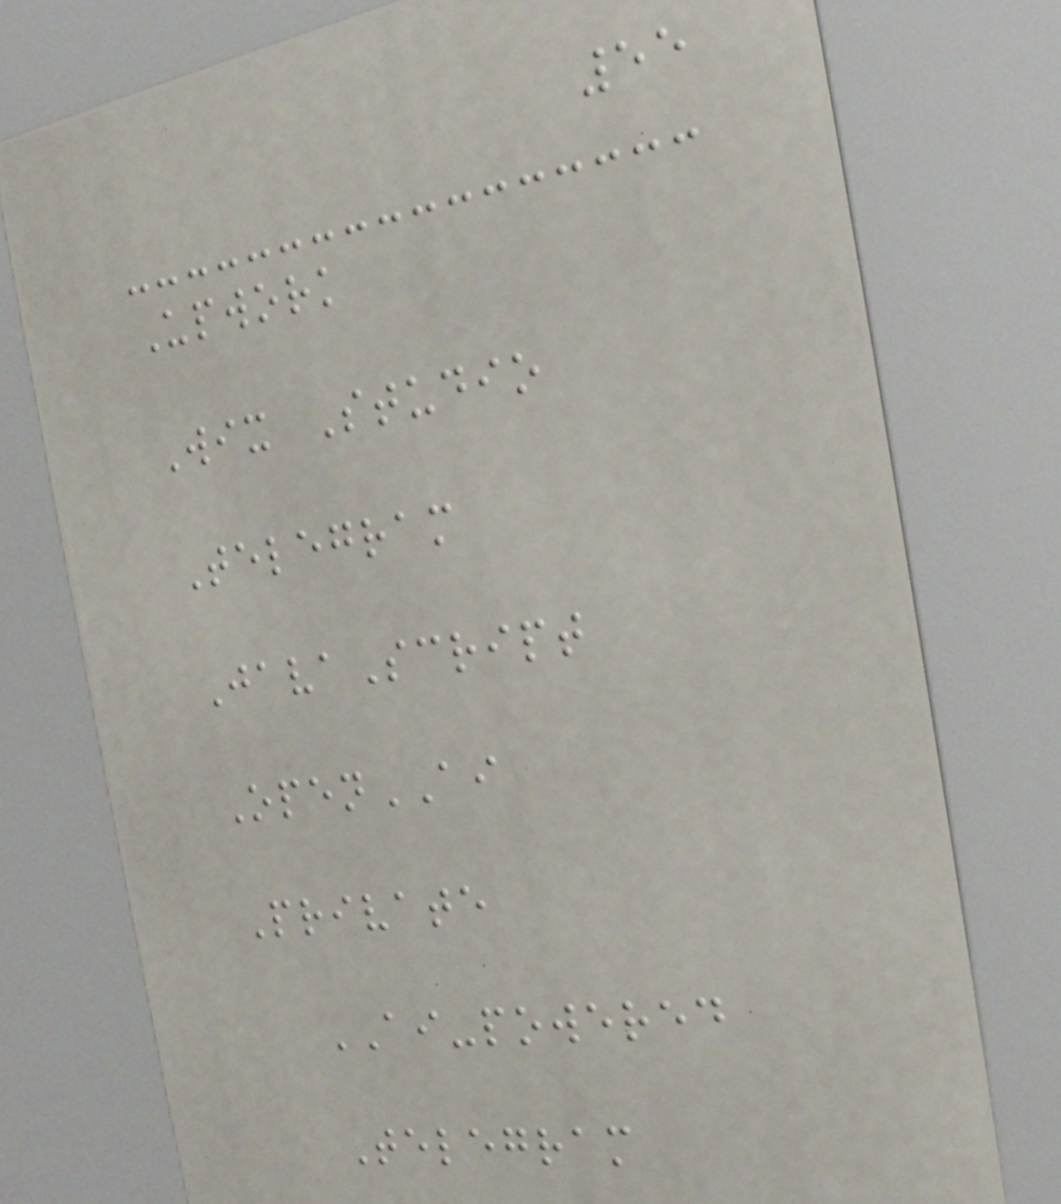55
Upwork
Wix Studio
Telegram
JavaScript
OpenAI
Private
AI-powered
Telegram
